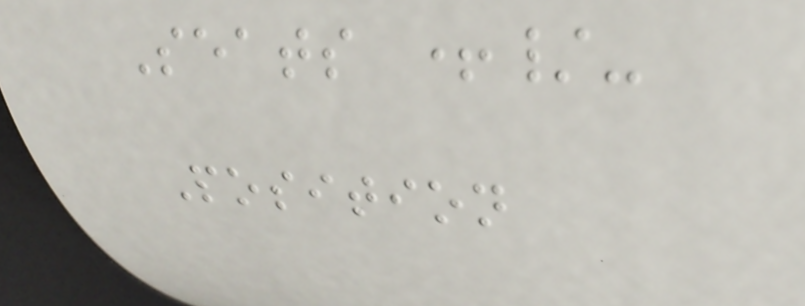Seats +/-
Position
